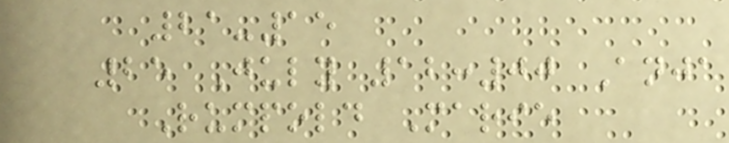21-15
25 July 12:00 Anja
Rumpold Marie
